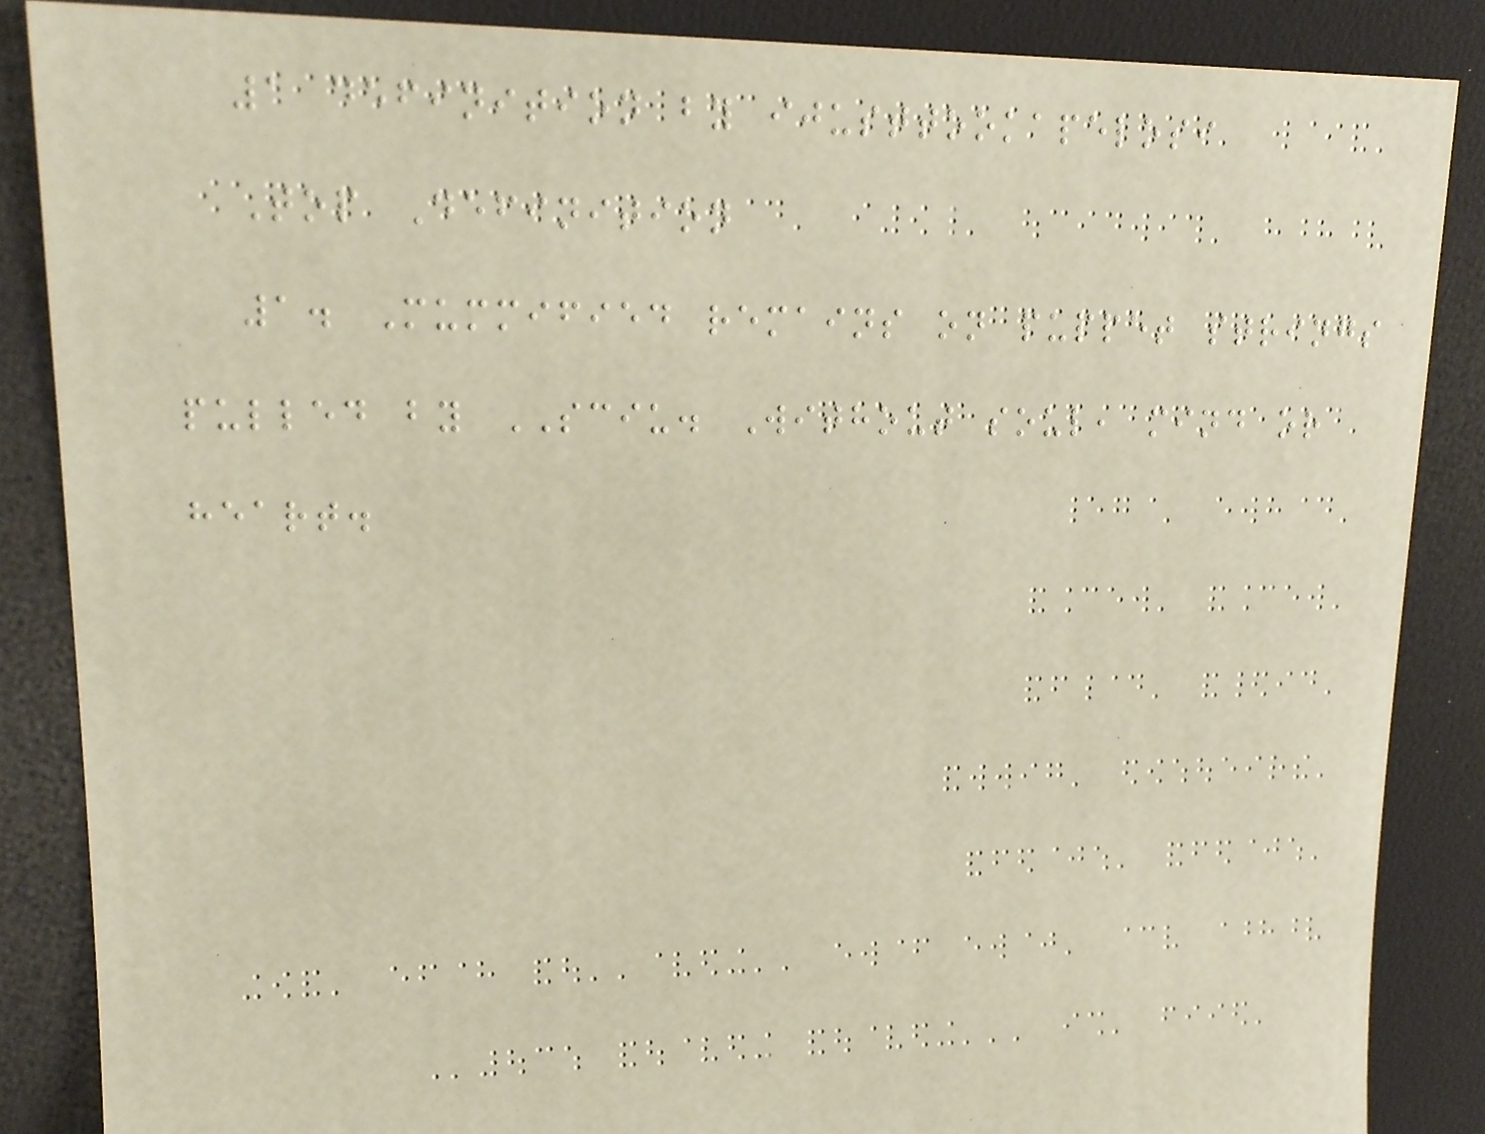1 definition by ijusttookapelosi
Top Definition
1. Mummified remains on puppet strings
pulled by SCIU. Without soul, mind or
heart.
